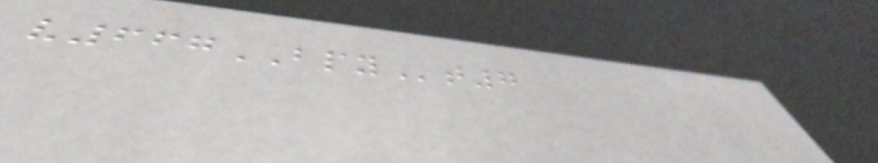v667BPYt7
